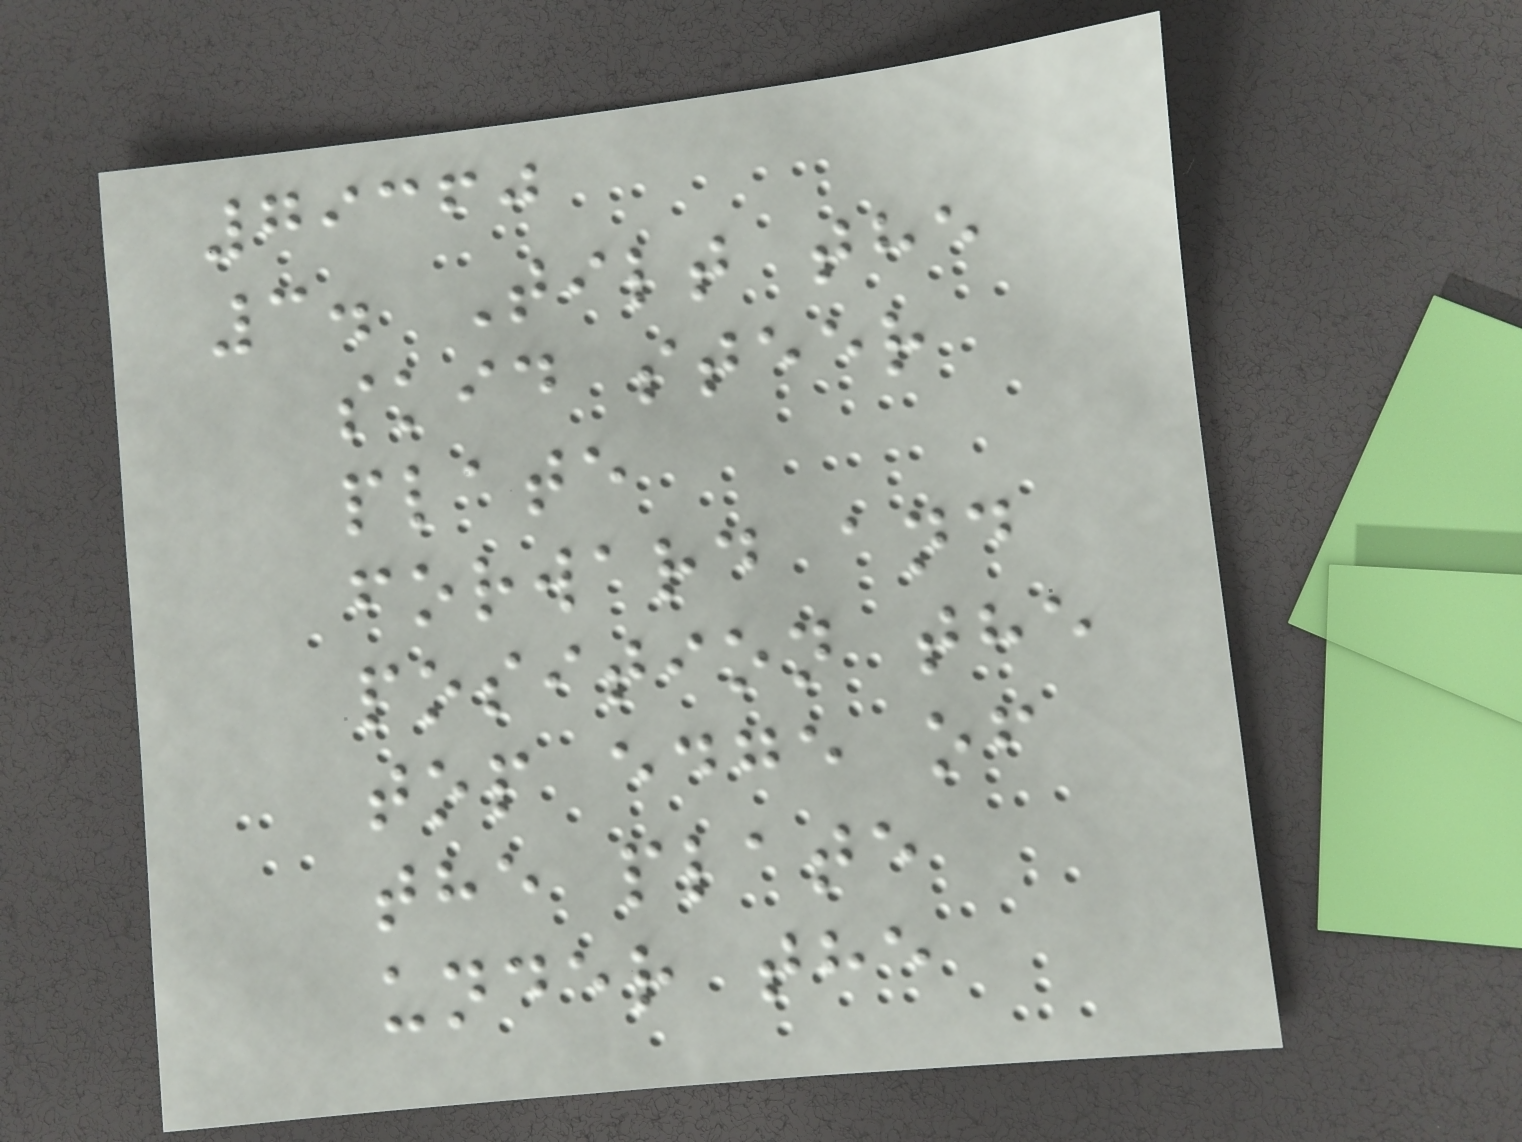79360
3. Tilt the
skid steer
plate
forward and
position the
top edge of
the plate
under the
